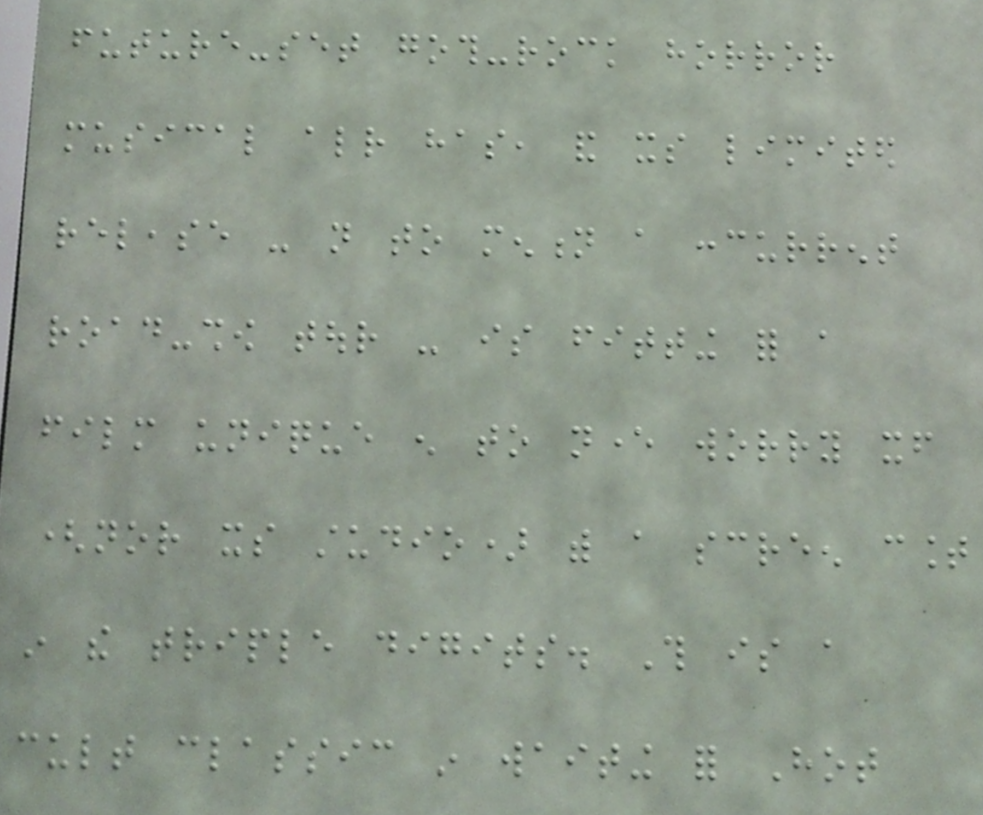future-set goth-rock horror
musical already has, and its limited
release - not to mention a concurrent
road-show tour - is fitting for a
film unique enough to never worry itself
(nor its studio) with a screen count
in the triple digits. This is a
cult classic in waiting for Hot
